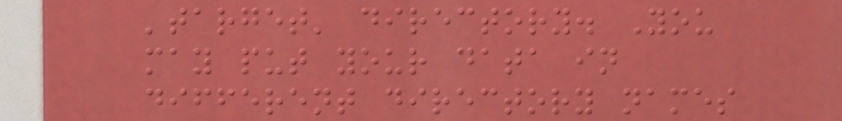'target' directory. You
may put your data in
different directory names
